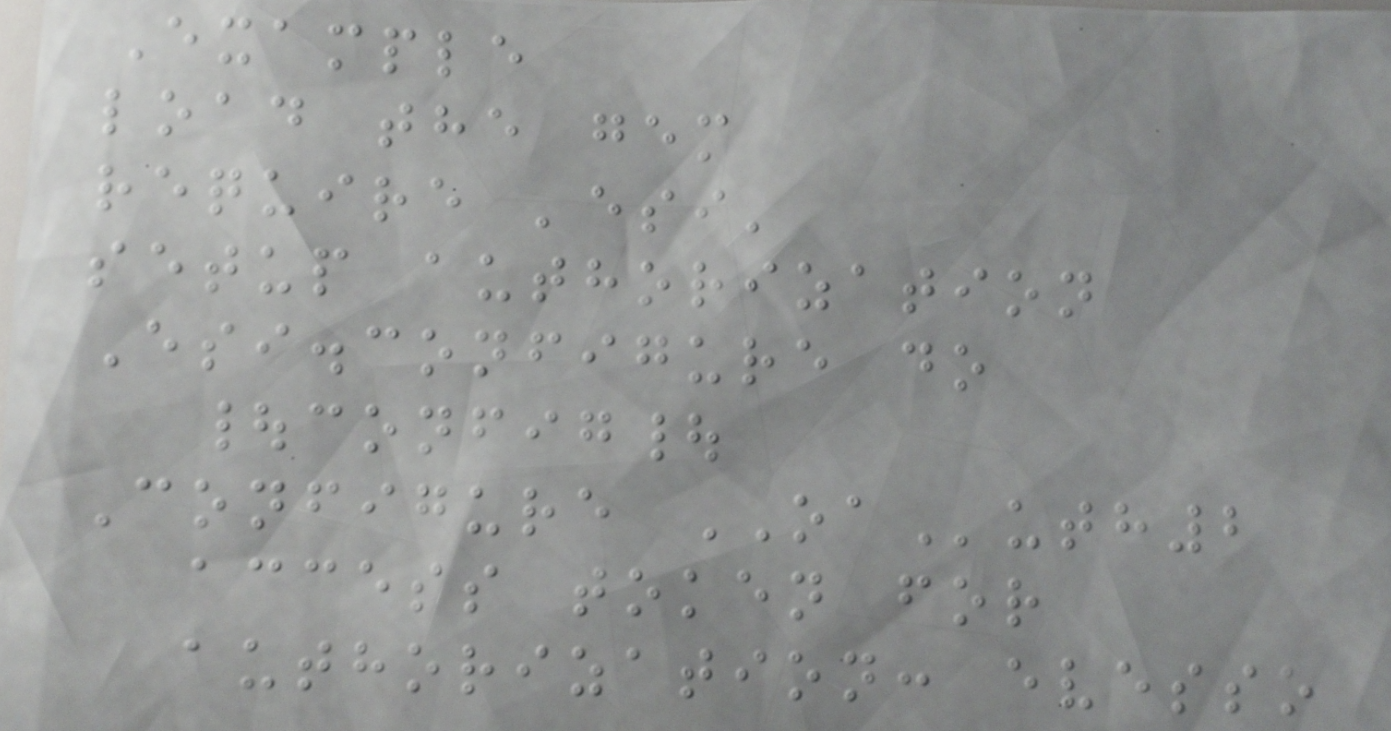Example
load the gem
require 'esi'
setup authorization
Esi.configure do
|config|
Configure OAuth2
access token for
authorization: evesso
